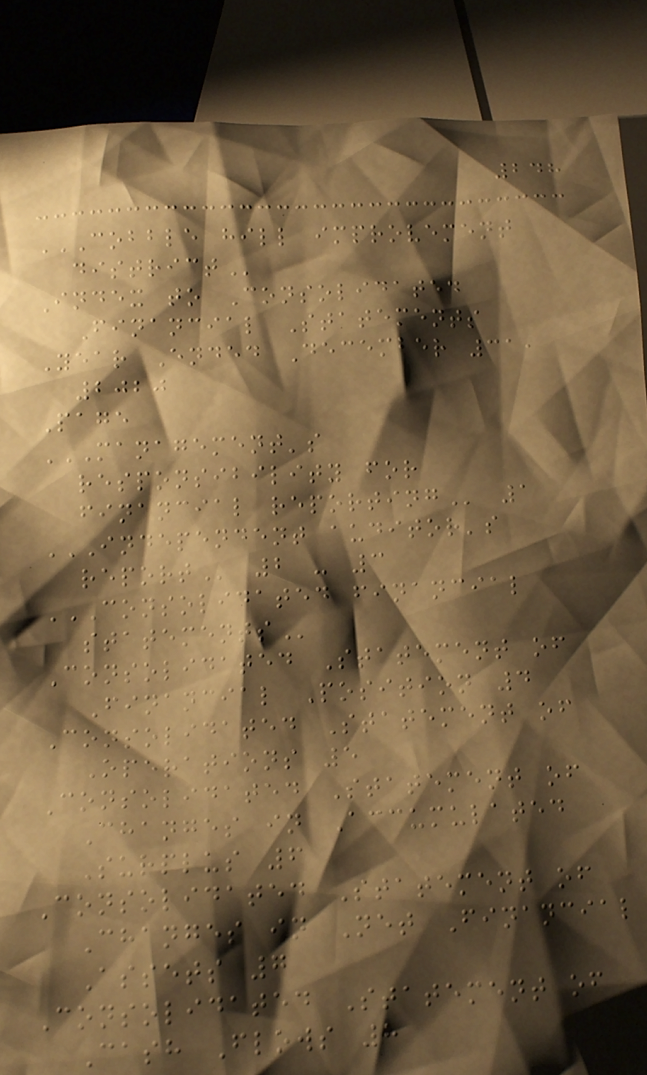248
COBBLE HILL IMPROVEMENT
DISTRICT
Index to Consolidated
Financial Statements
Year Ended December 31,
2020
Page
MANAGEMENT'S
RESPONSIBILITY FOR
FINANCIAL REPORTING 1
INDEPENDENT AUDITOR'S
REPORT 2 - 3
CONSOLIDATED FINANCIAL
STATEMENTS
Consolidated Statement of
Financial Position 4
Consolidated Statement of
Operations 5
Consolidated Statement of
Changes in Accumulated
Surplus 6
Consolidated Statement of
Changes in Net Financial
Assets 7
Consolidated Statement of
Cash Flows 8
